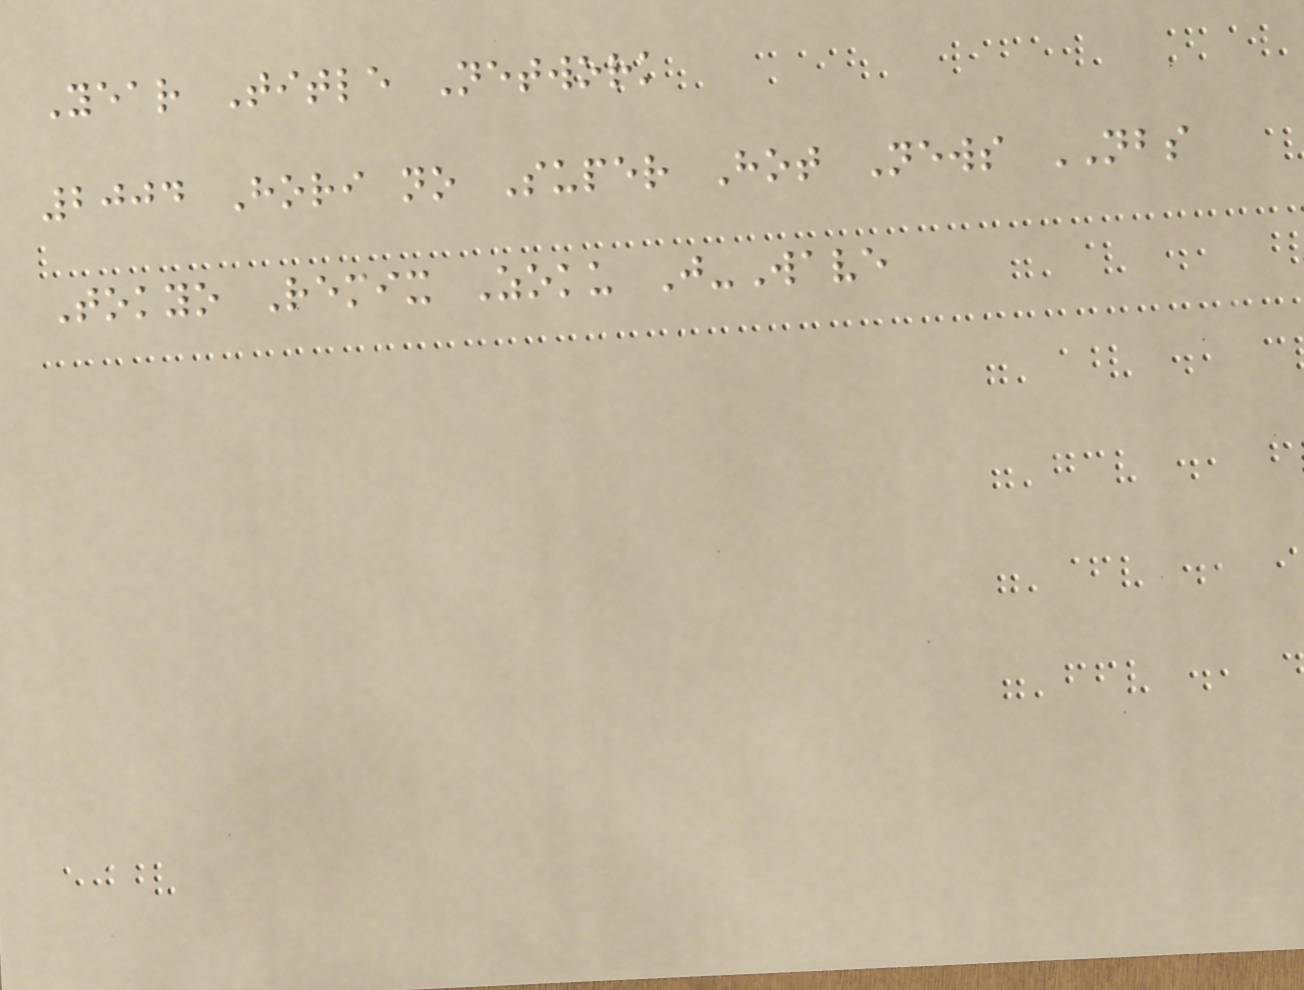Year Title Network
2004 Hori no Super Hot News NBS
Tokyo Remix Zoku J-Wave
